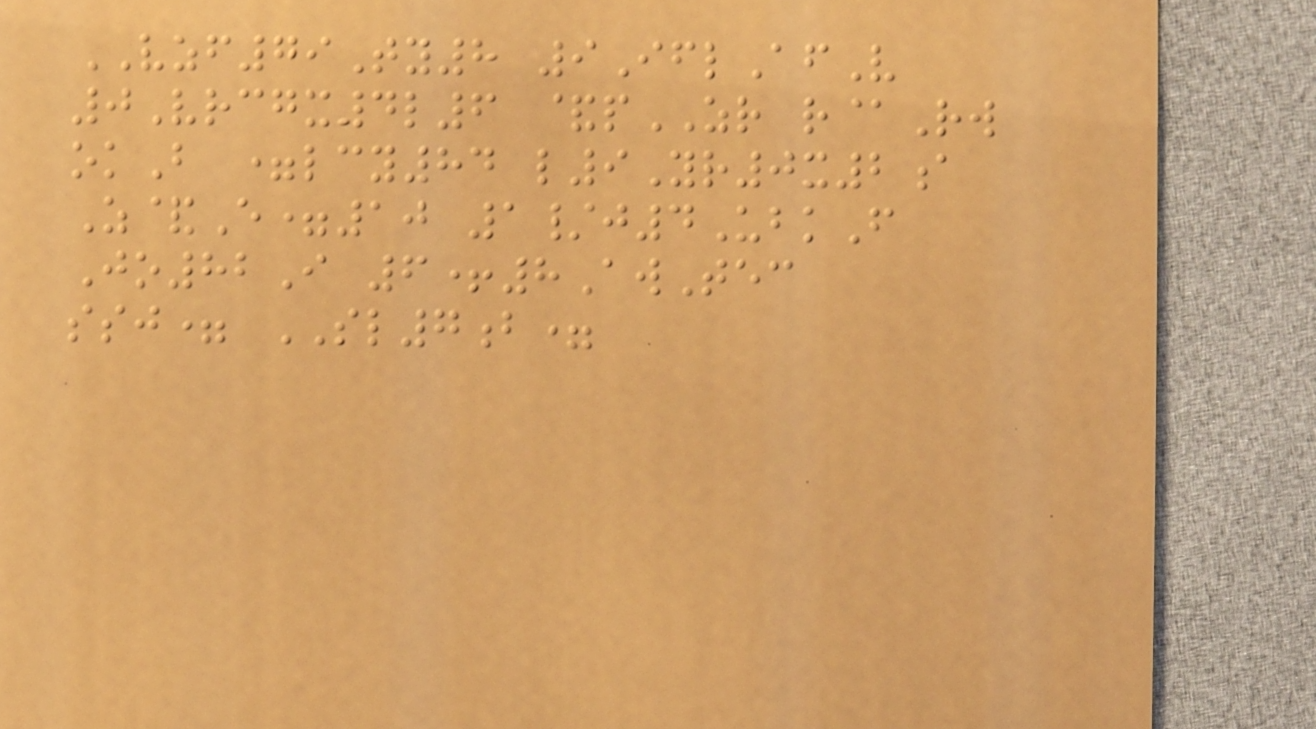VZF79Ty8 9IflAfV
0Vrcgx4l6 &pZR r@Rw
okB =lcy84 l9Yr0x2a
Z&E=10 1/j4UbkF
Jo82I 6+8AwTec
ssj= SL7b=
